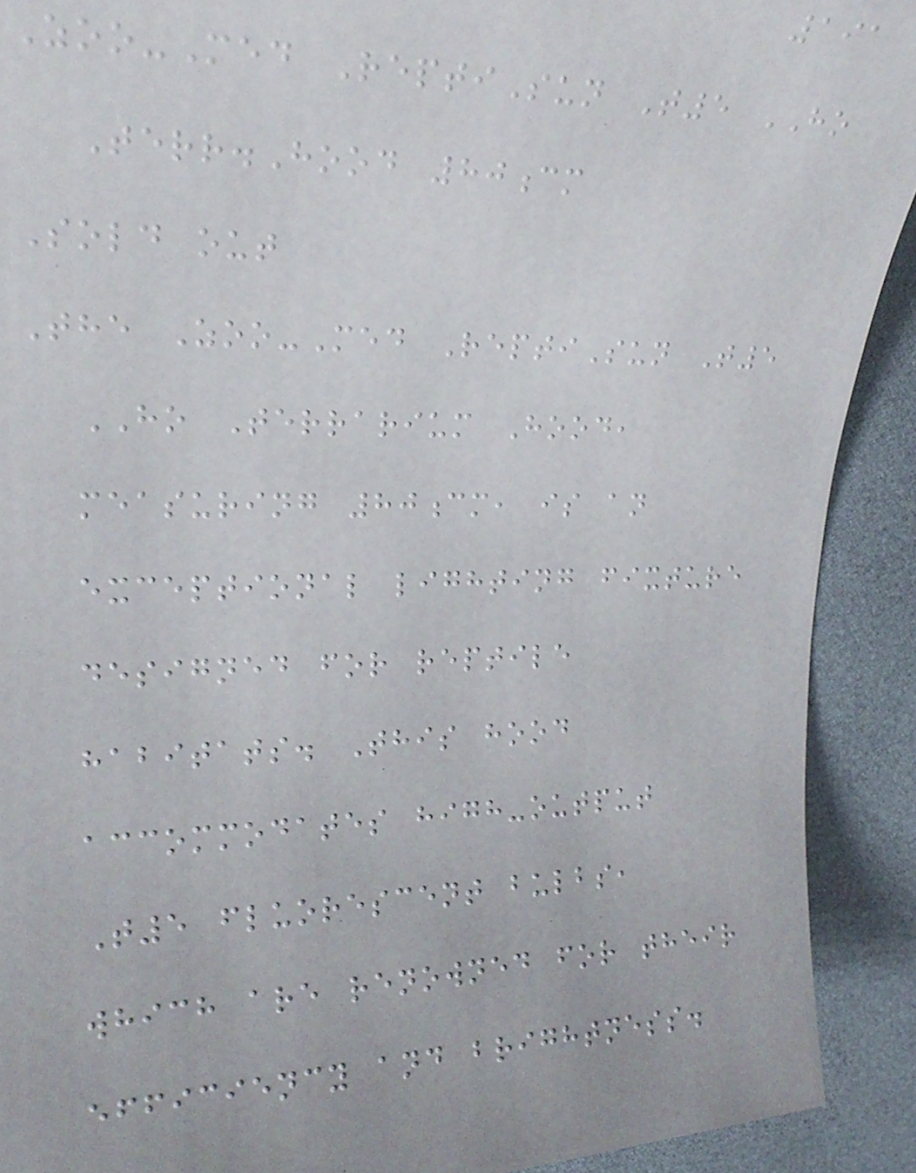191
Zoo-Med ReptiSun T5 HO
Terr.Hood 80cm
Sold out
The Zoo-Med ReptiSun T5
HO Terrarium Hood,
measuring 80cm, is an
exceptional lighting fixture
designed for reptile
habitats. This hood
accommodates high-output
T5 fluorescent bulbs,
which are renowned for their
efficiency and brightness.
